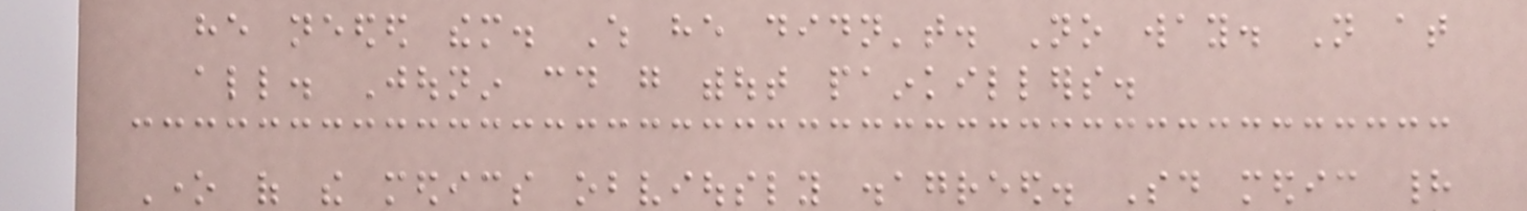he needed them. Which he didn't. No way. Not at
all. Jounin could go without painkillers.
One of the medics obviously disagreed. Said medic had
